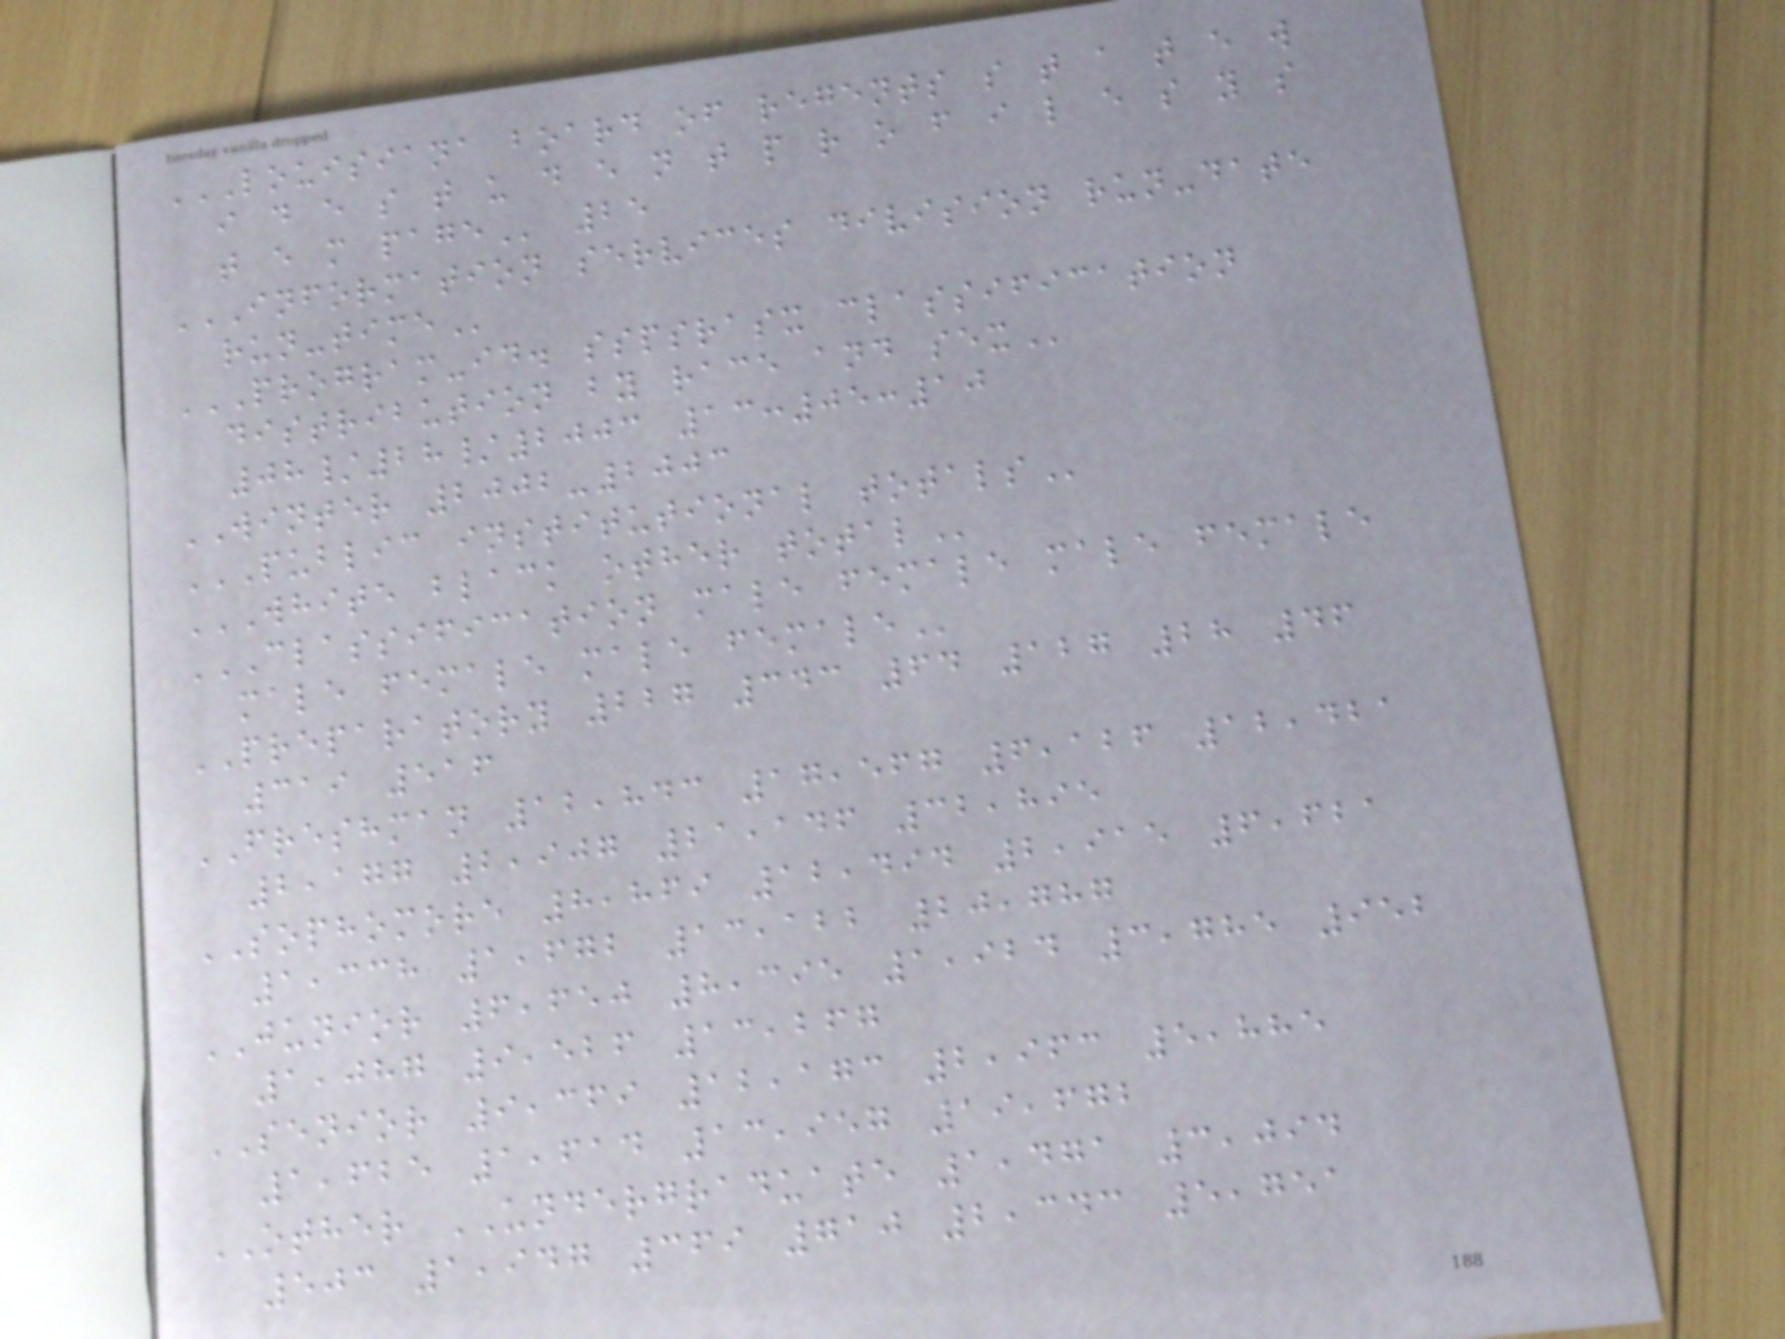LOUISIANA BOARD OF REGENTS S T A T E W
I D E S T U D E N T P R O F I L E S Y S
T E M PAGE 25
INFORMATION SERVICES DIVISION RUN-DATE
RUN-TIME
PROGRAM-ID. SSPSRASX CLASSIFICATION
DISTRIBUTION BY RACE AND SEX
08/28/2003 13:05:10
WINTER 2002-2003
PUBLIC INSTITUTIONAL TOTALS
WHITE BLACK OTHER TOTAL
CLASSIFICATION MALE FEMALE MALE FEMALE
MALE FEMALE MALE FEMALE
PREPARATORY 227 343 64 127 28 46
319 516
FRESHMAN 12,843 17,567 6,126 12,421
2,177 2,907 21,146 32,895
SOPHOMORE 8,869 12,494 2,915 6,621
1,338 1,672 13,122 20,787
JUNIOR 6,650 8,395 1,924 3,785 952
1,087 9,526 13,267
SENIOR 9,369 12,173 2,963 5,885
1,625 1,614 13,957 19,672
OTHER UNDERGRADUATE 1,471 3,094
503 1,947 369 710 2,343 5,751
